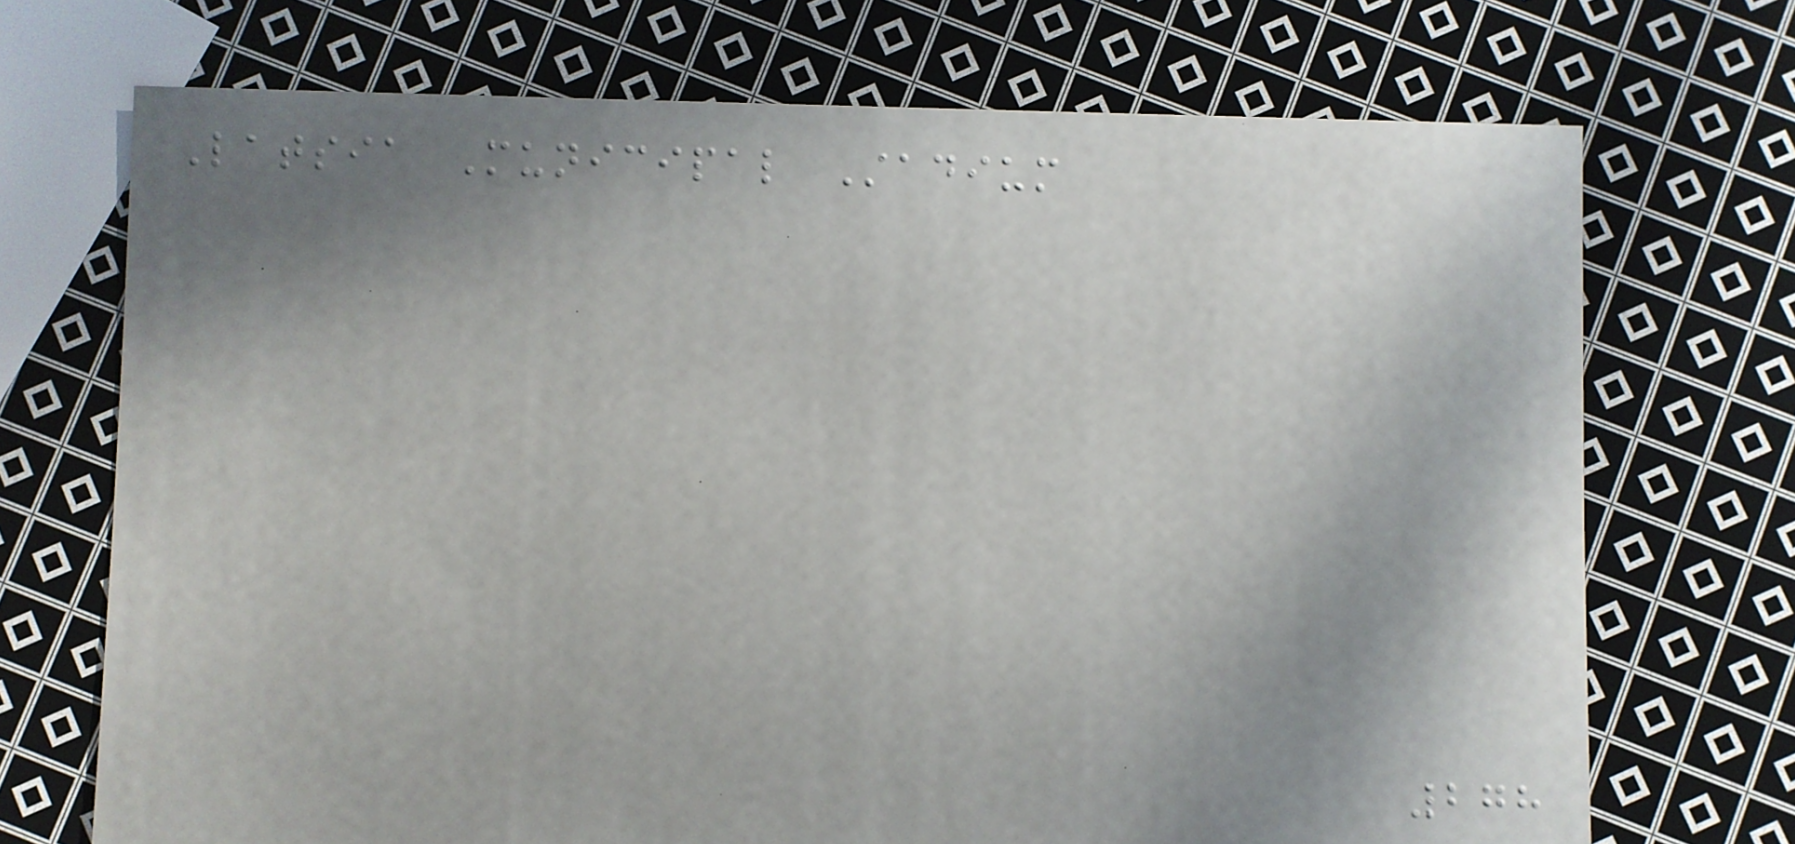Latsia Municipal Stadium
278
